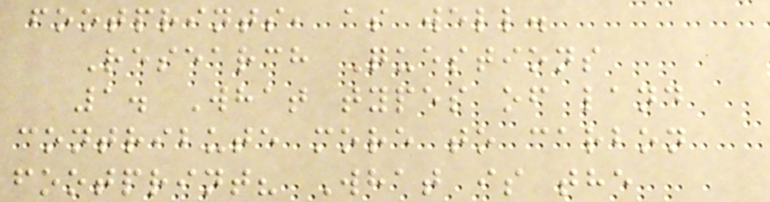footprints, as well.
Research Questions
1. What types of land
contribute more to carbon
footprint? What is the
